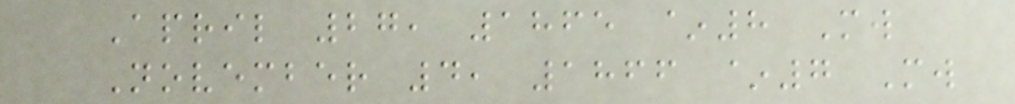April 27, 1865 ~8 Mw
November 4, 1866 ~7 Mw
